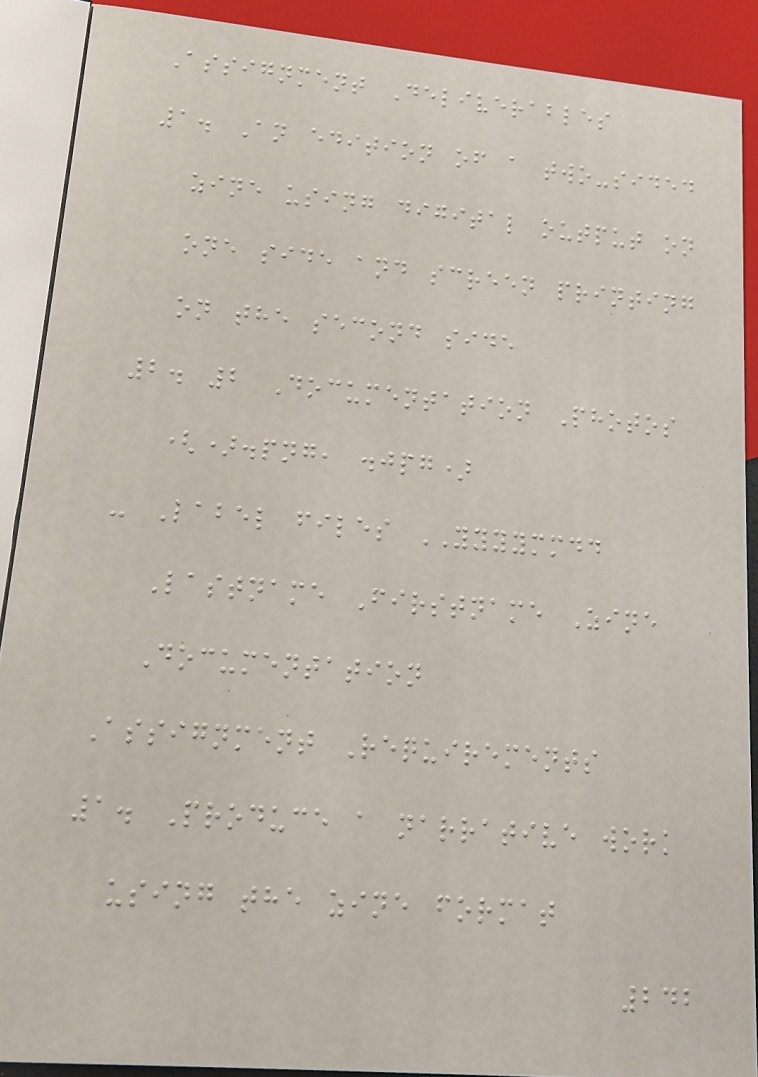Assignment Deliverables
1. An edition of a two-sided
zine using digital output on
one side and screen printing
on the second side
2. 2 Documentation Photos
().png, .jpg)
- Label files YYYYMMDD
Lastname Firstname Zine
Documentation
Assignment Requirements
1. Produce a narrative work
using the zine format
242
